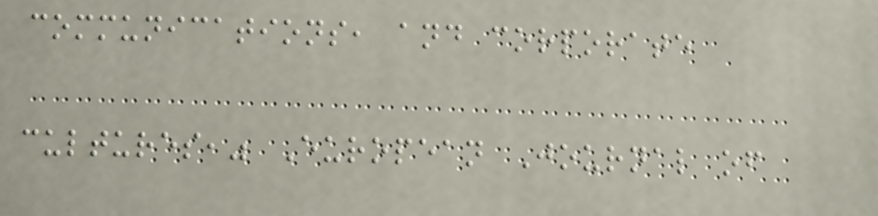communications, and corporate
cultures," European Journal of
